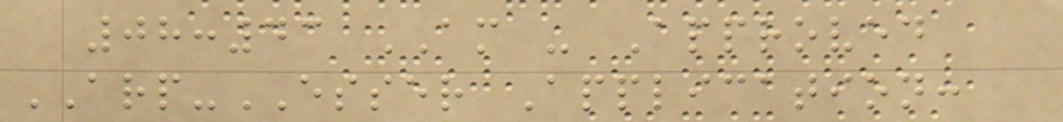08:43 AM - Approved
ARP-ESSER Application:
